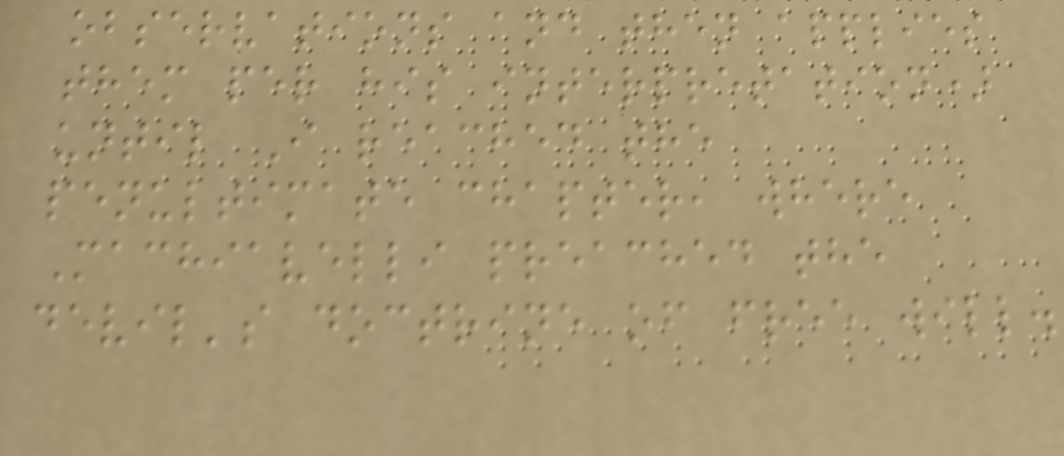observations and then applies
them per his interpretation)
until I reached the
penultimate chapter, where
Machiavelli preached the
devil's doctrine of free will.
